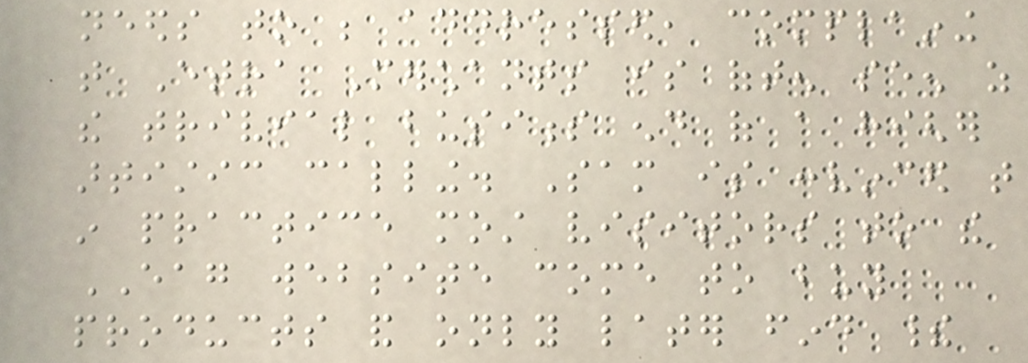needs to be addressed, complaining
that Etra Merchants is often seen as
the trivial business end of a higher
artistic calling. Sam is convinced that
in practice most visitors to the
EAG website come to buy
products and only later find their
